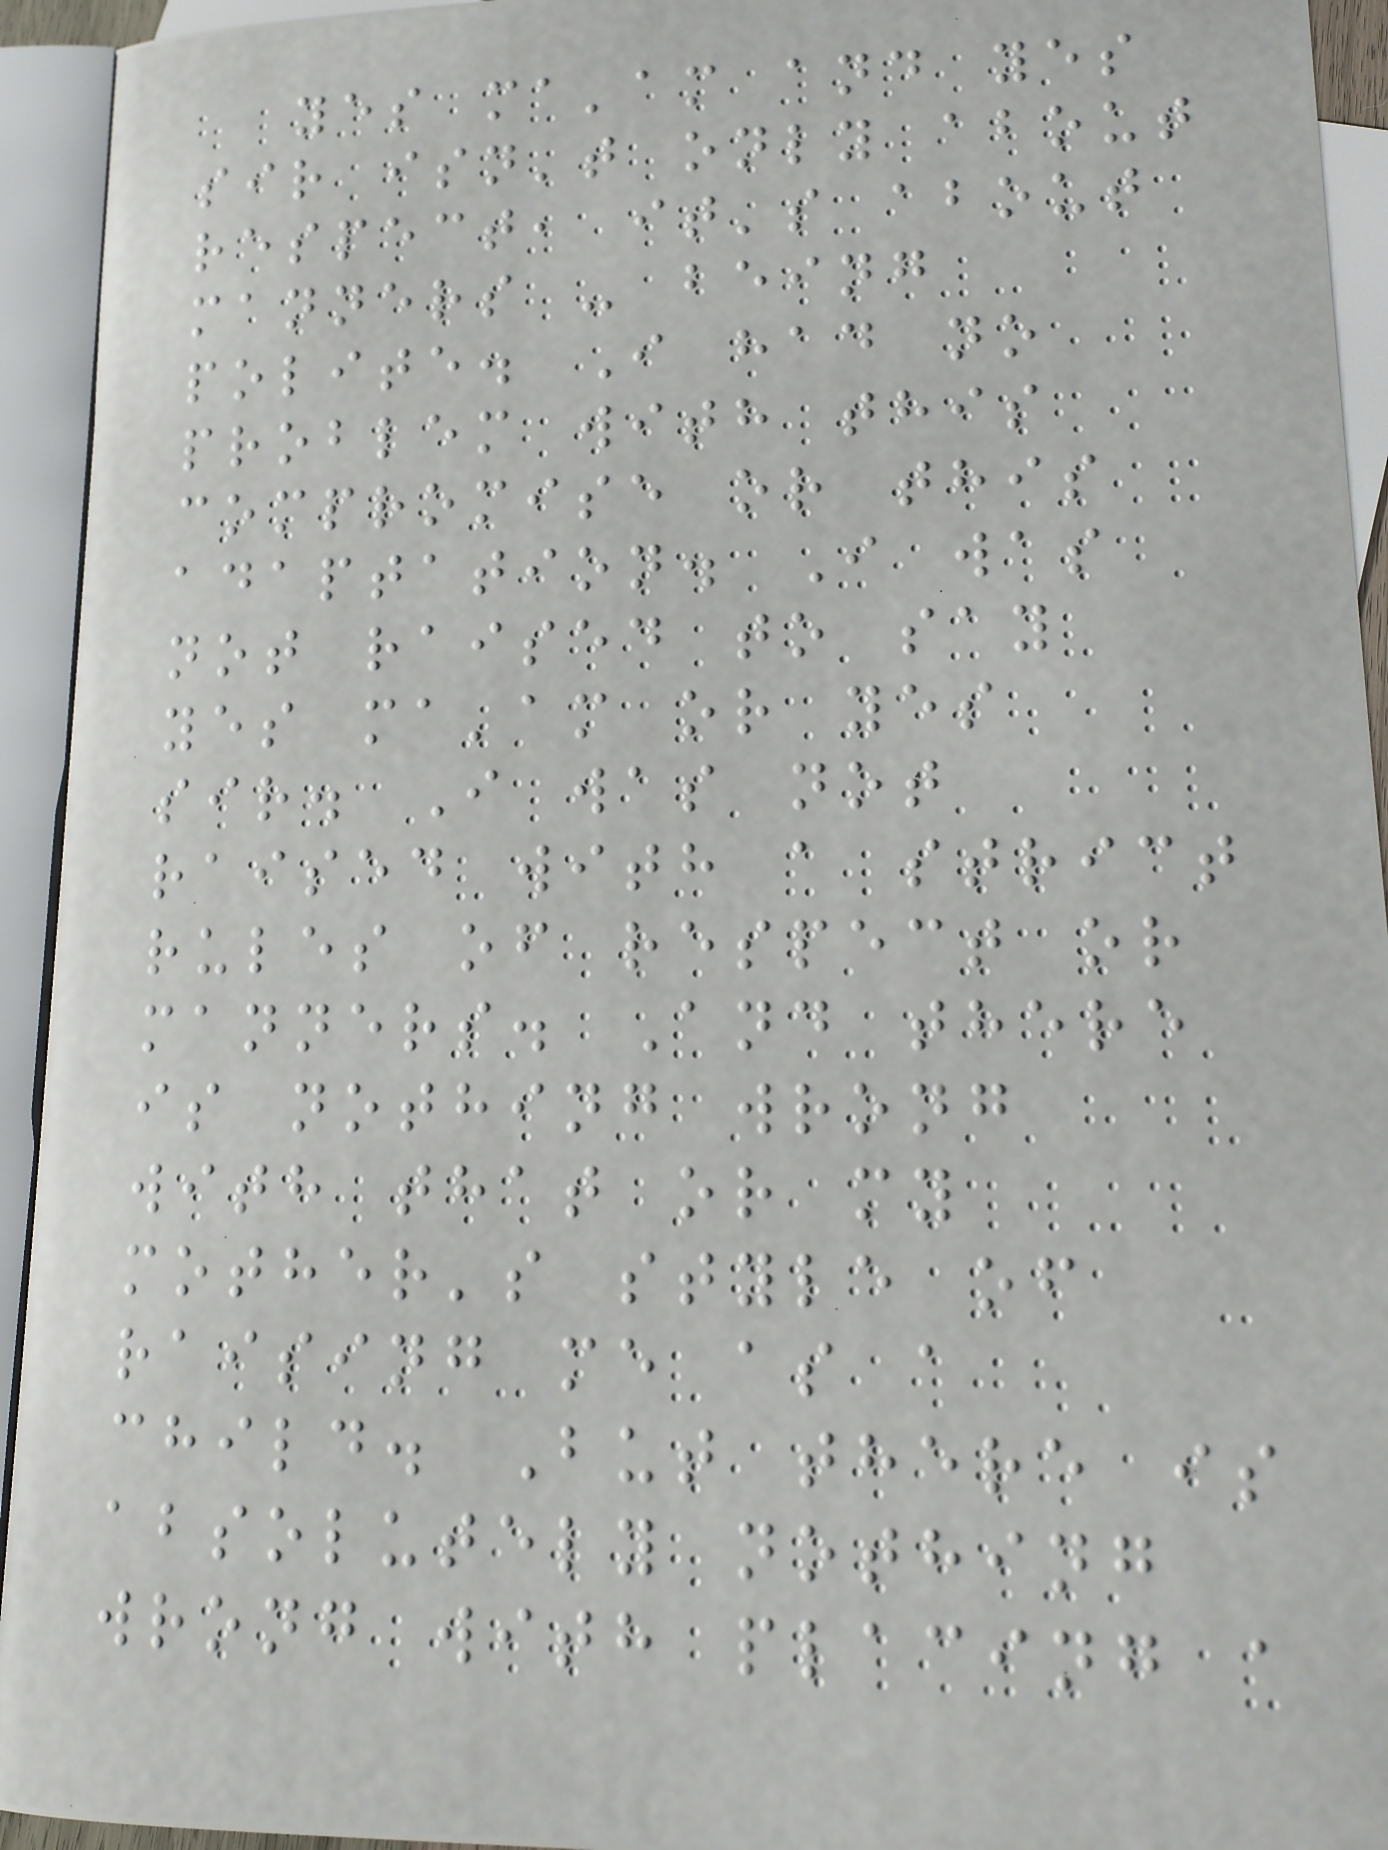yes ma'am and yes
sir isn't only about
respect, it's about
manners - being
polite. I had no
problem with this
compromise or this
adaptation. I was
not raised to say
yes ma'am or yes
sir. I was not
raised with a strict
rules of respect or
manners. And there
is nothing wrong
with that or my
mother's style of
raising me as a
child. But there is
absolutely nothing
wrong with placing a
